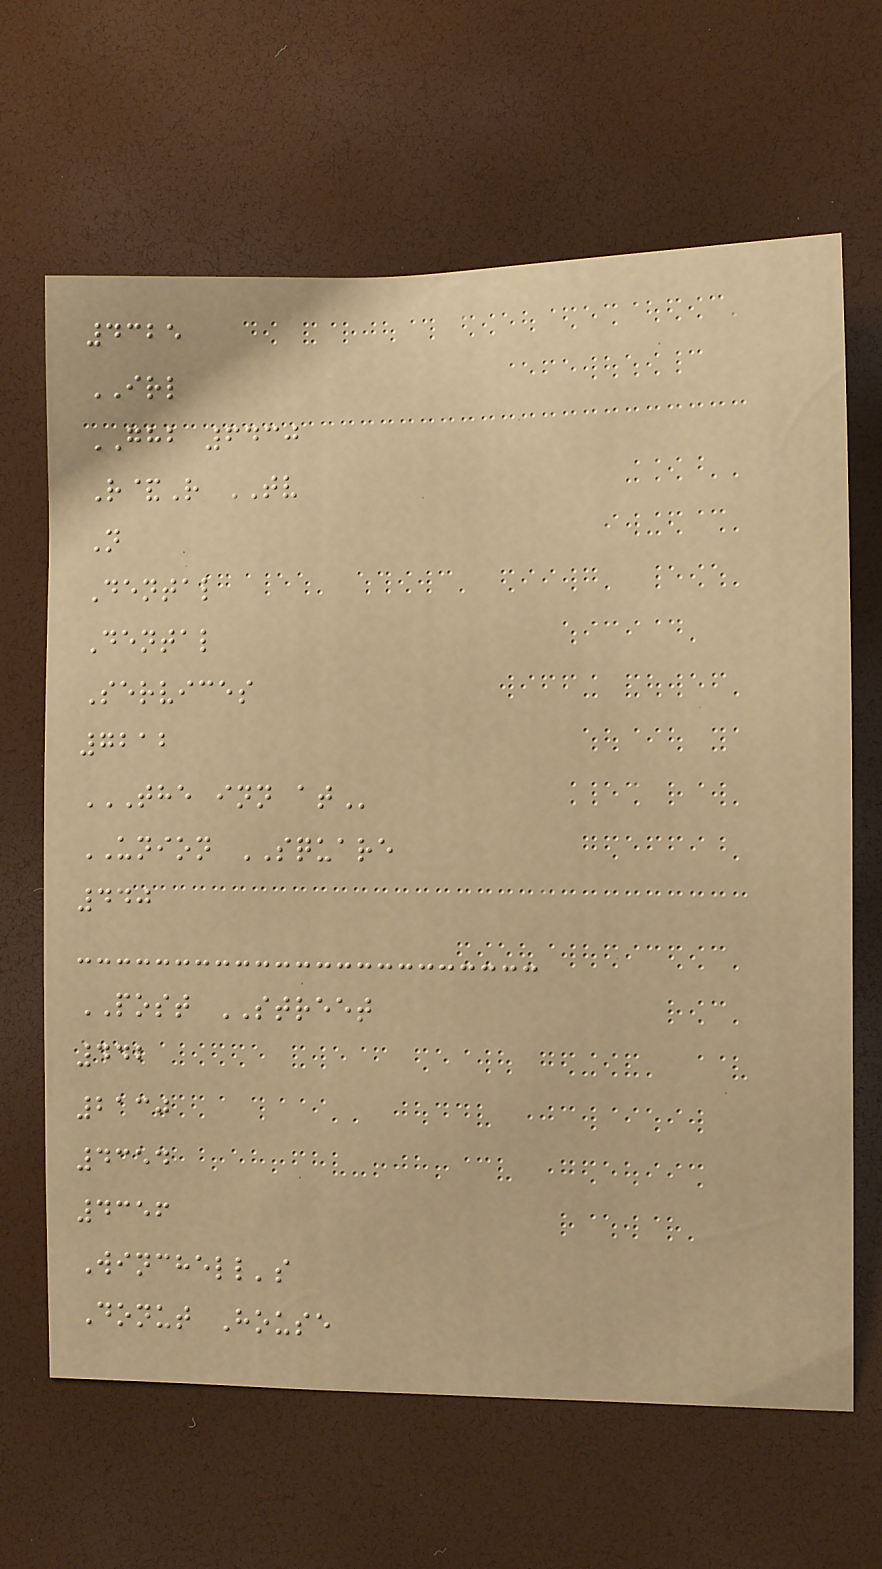4325
IRL
GHB 6430
R&R TV
N
Dental
Dental
Services
7212
THE INN AT
UNION SQUARE
440
POST STREET
442
2130
4354
4356
Winchell's
Donut House
